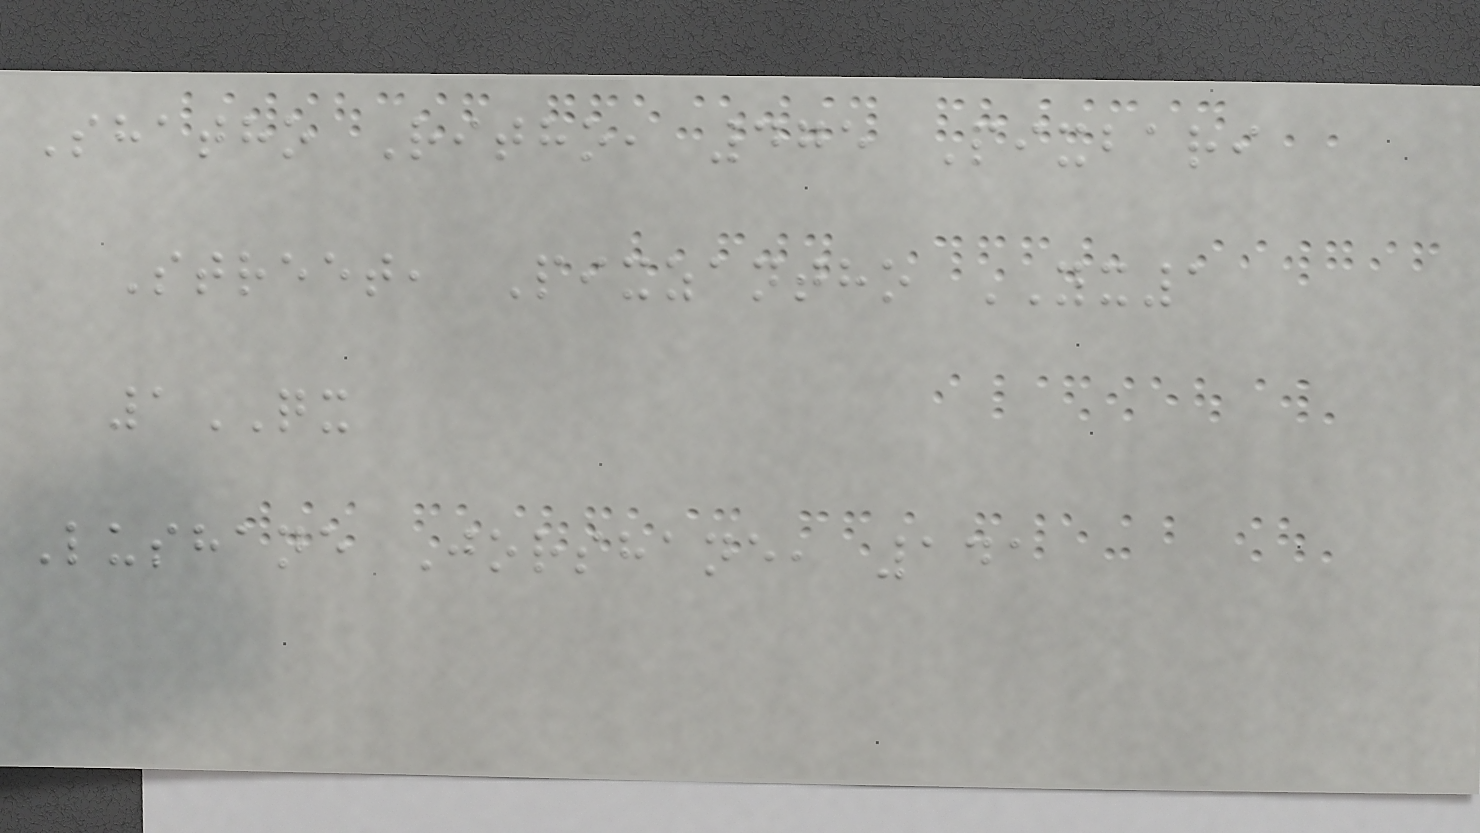Shatho Ritho, 475 Pixbari
Street, Pixzantho YX1
1QX
Lushane Jorshane, 141
